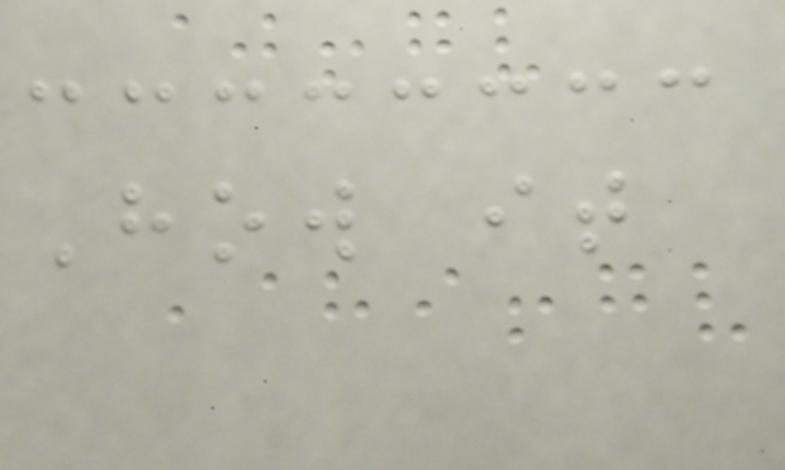How it
